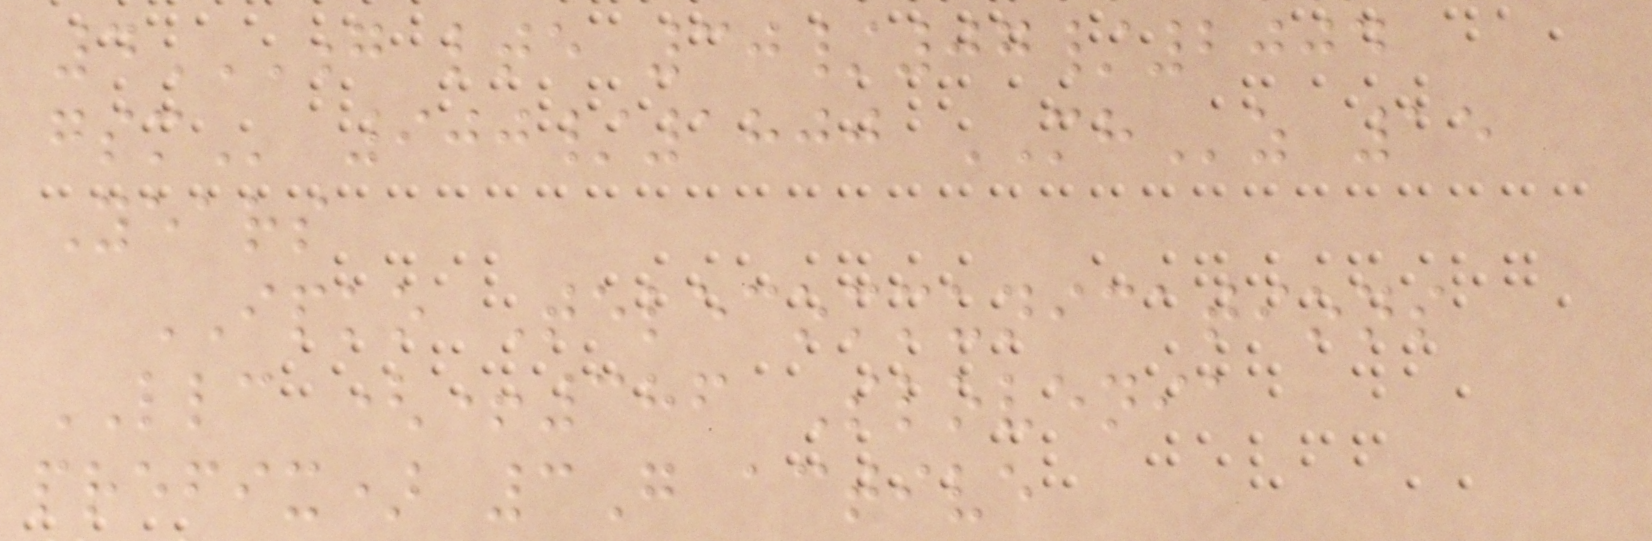4G LTE 30/07/2004
GSM 900/1800 MHz 15
Years
IPKO Telecommunications
LLC (+386 Slovenia
prefix) 3G active
